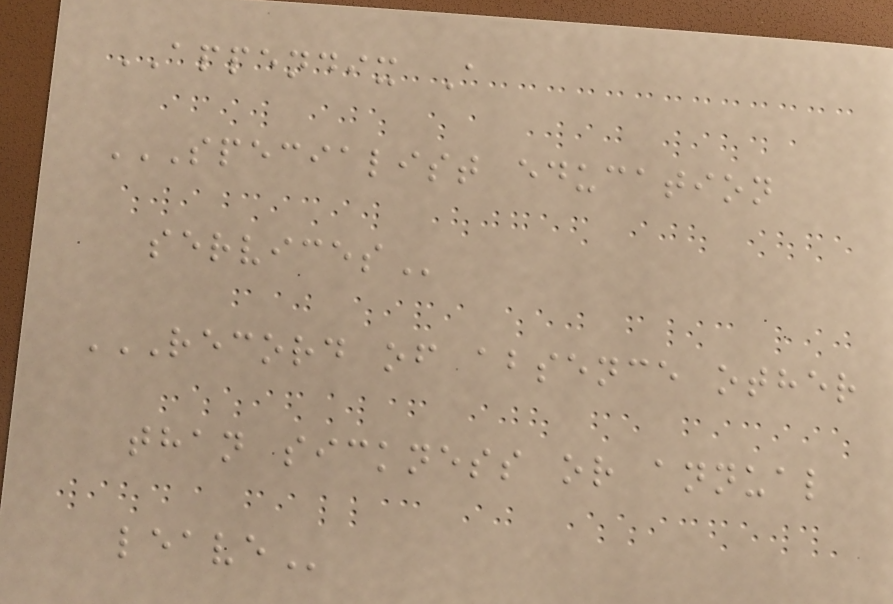APPENDIX A
SPECIALIST EDUCATION
SERVICES
RECORD OF ABSENCE OTHER
THAN SICKNESS OR ANNUAL
LEAVE
